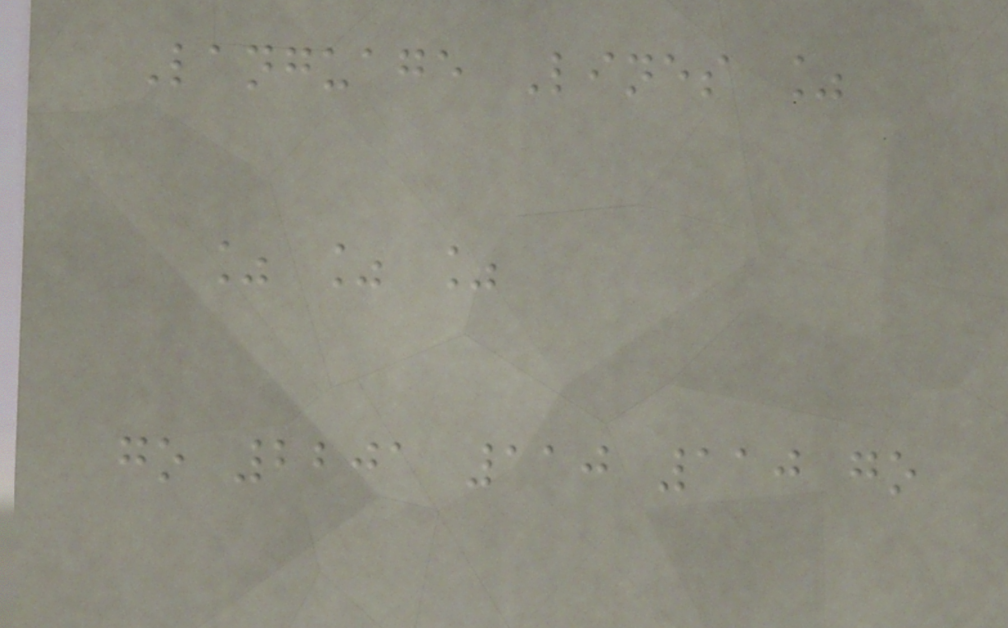Language Lines %
% % %
go 2201 110 110 go
